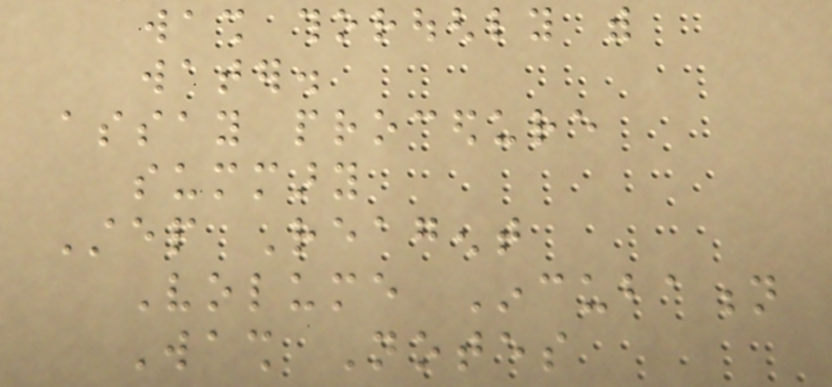wash thoroughly with
water.
assay procedure
summary
Step Reagent
Volume Incubation
Wash Notes
